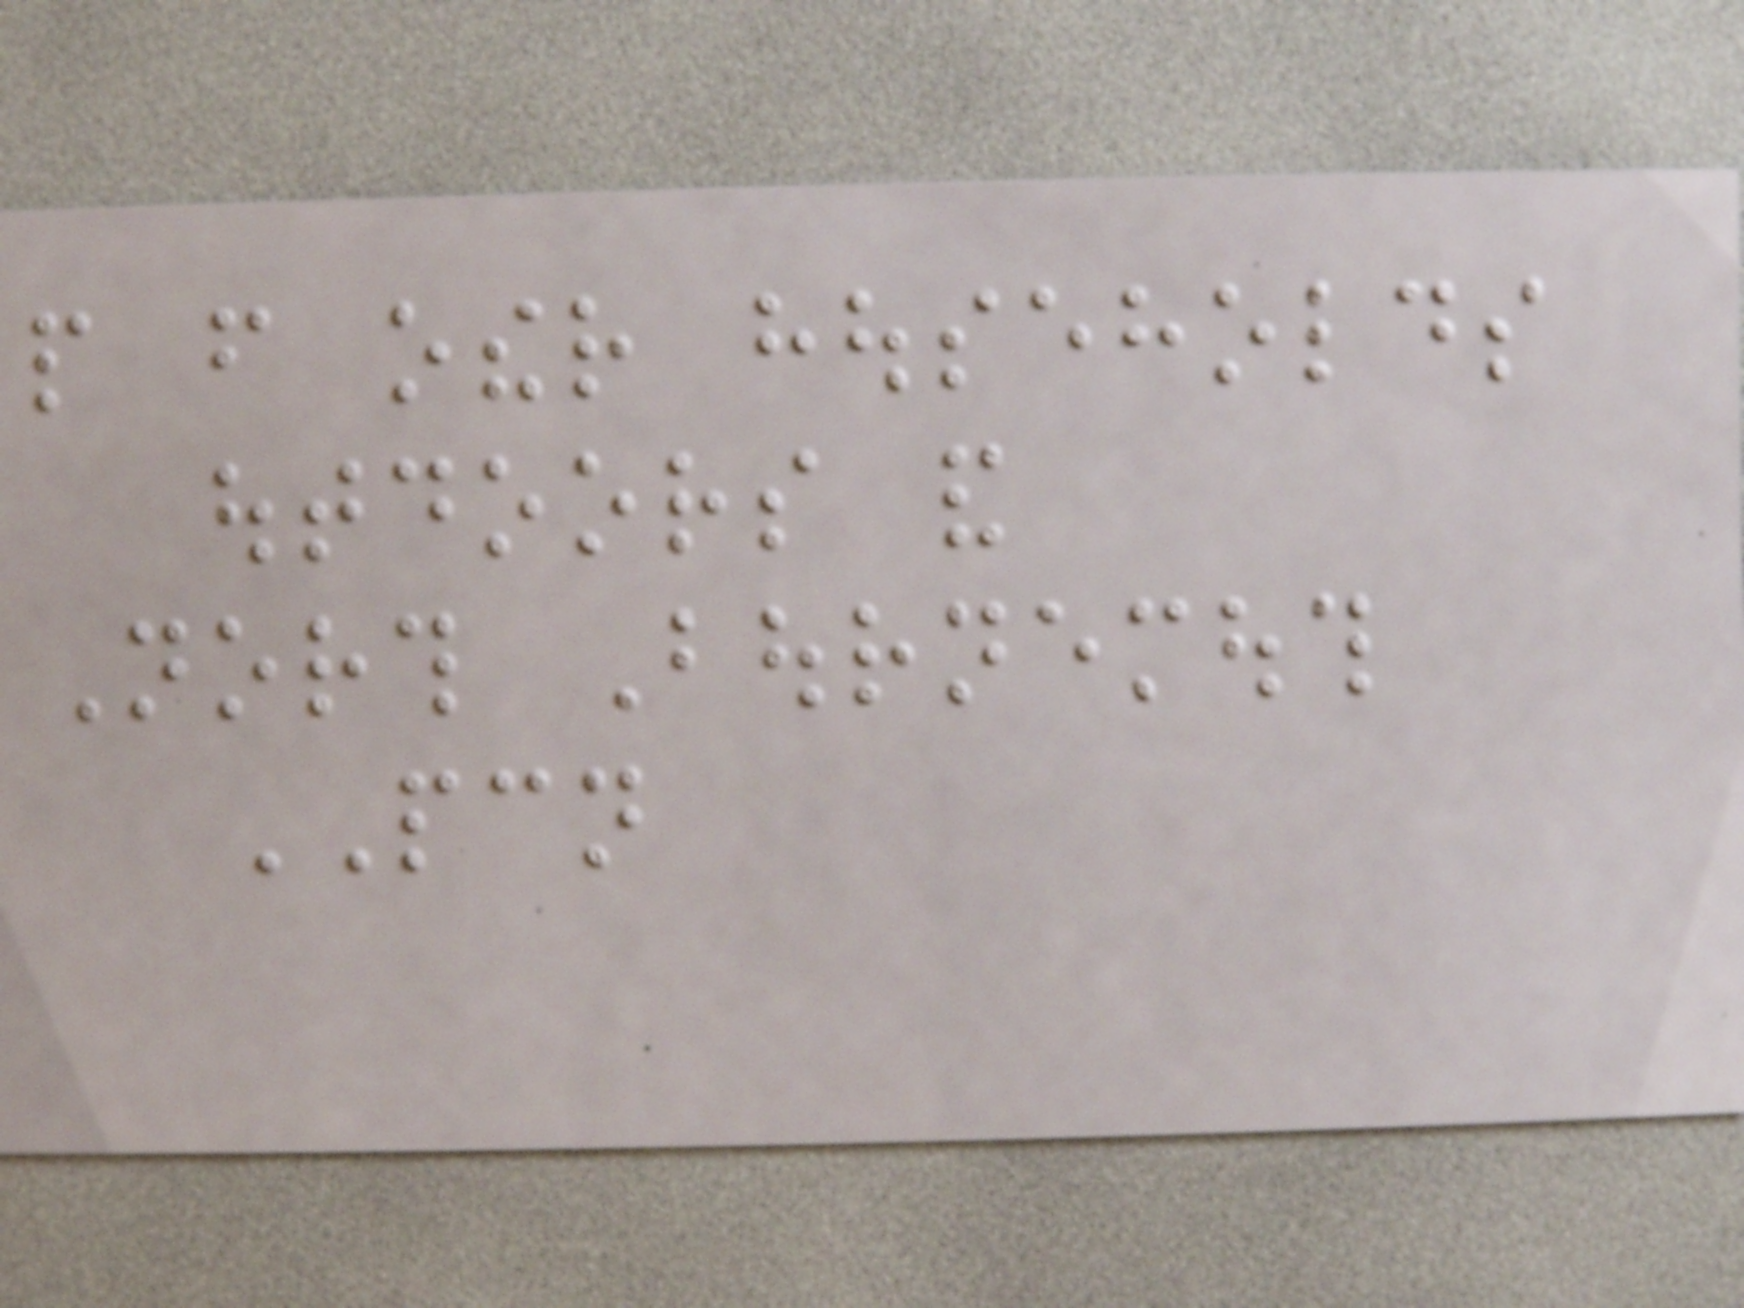people from other households
outdoors and
North Bournemouth
PCN
